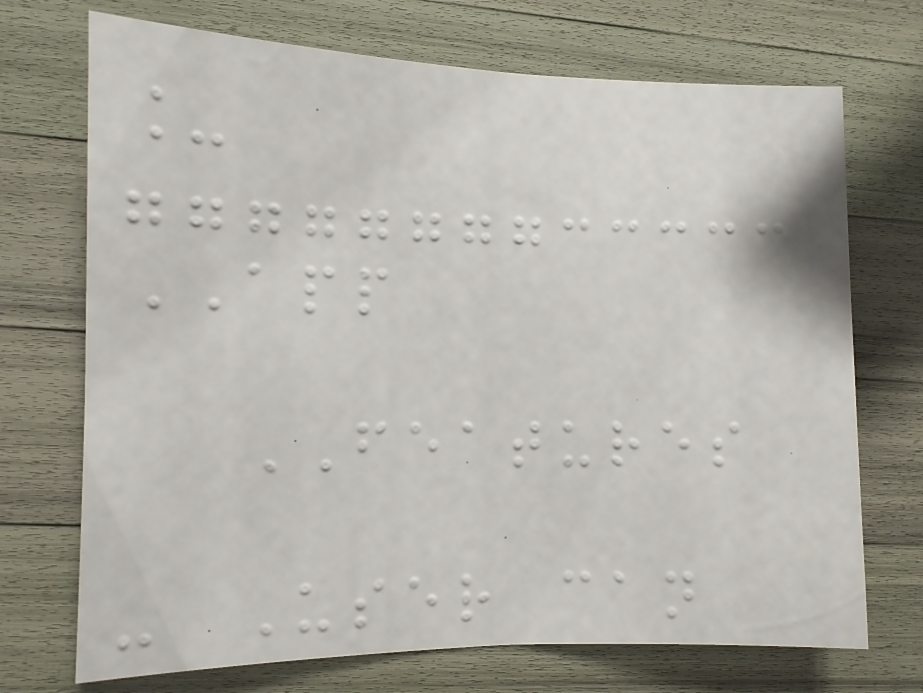_
APP
FEATURES
- User can
